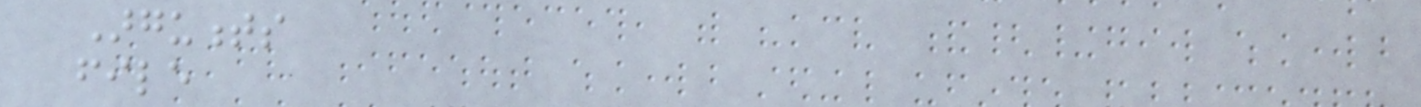Arguments
file
